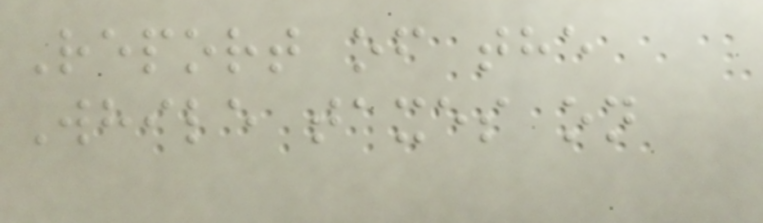Report of the
While taxes on
